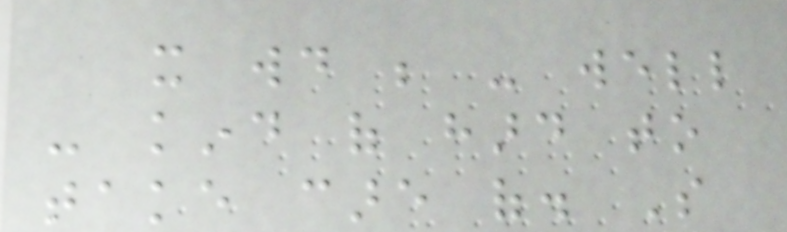it would be - well
- kind of hard to
take care of. So
